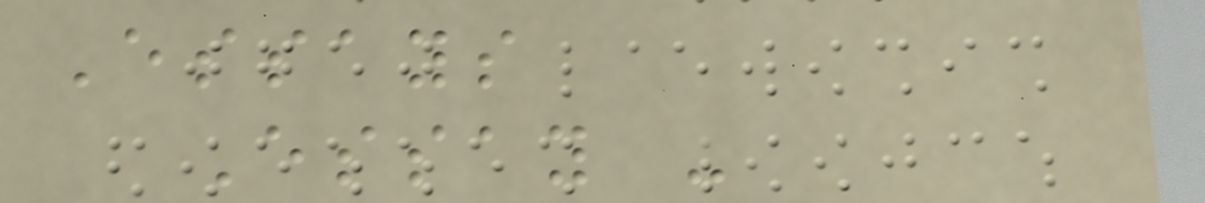Essays
Essay -
